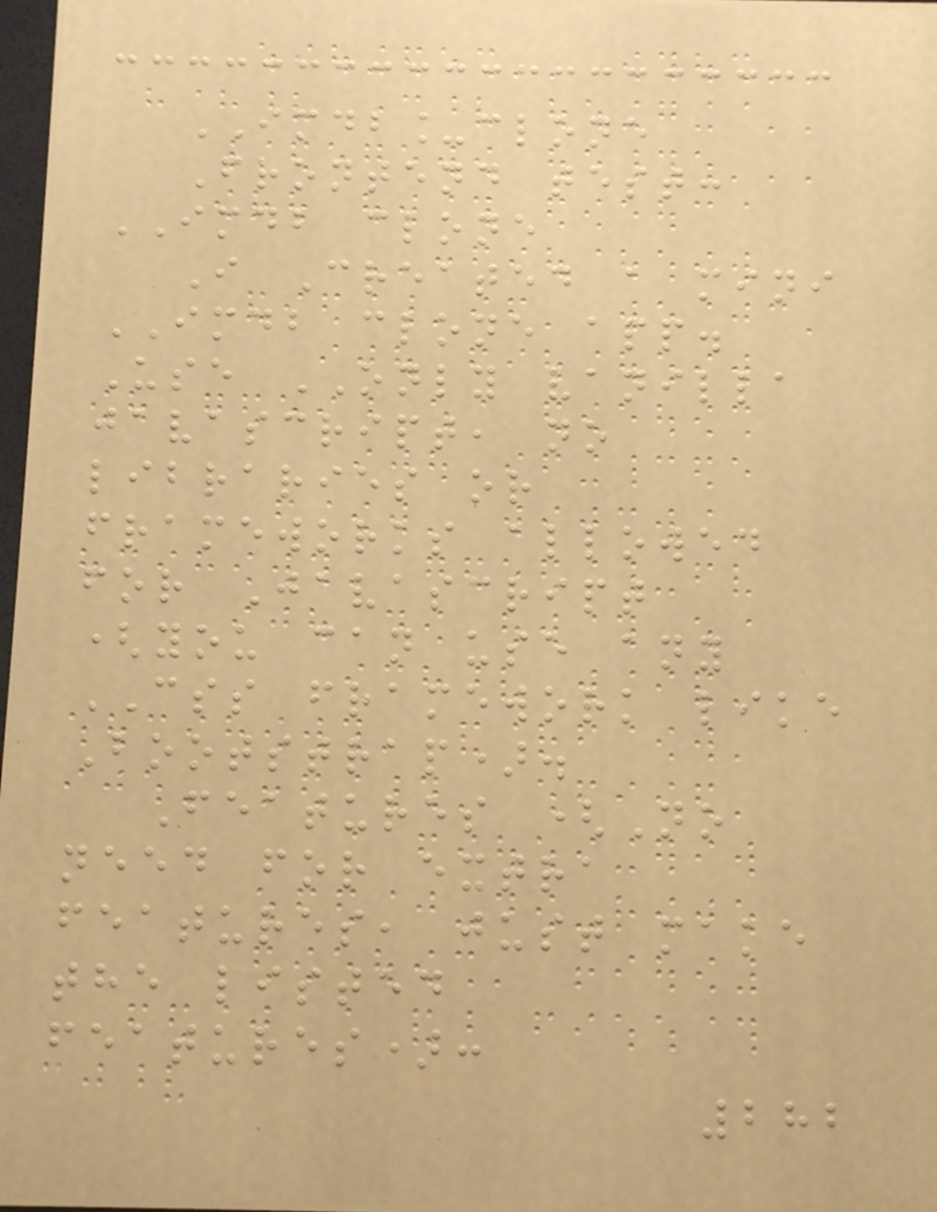IMDB_clone
Frontend test:
IMDB clone
I Created a mini
IMDB clone app.
Use ONLY vanilla
javascript, no
libraries or
frameworks allowed
for Javascript
(you can use any
CSS framework like
Bootstrap).
Features (No
need for extra
features, just make
the listed
features):
282
